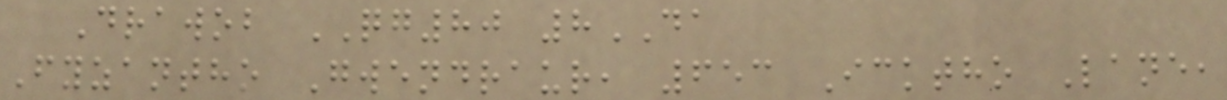Drawob QG80 8DA
Fyzantho Gwendraur, 653 Icktho Lane,
